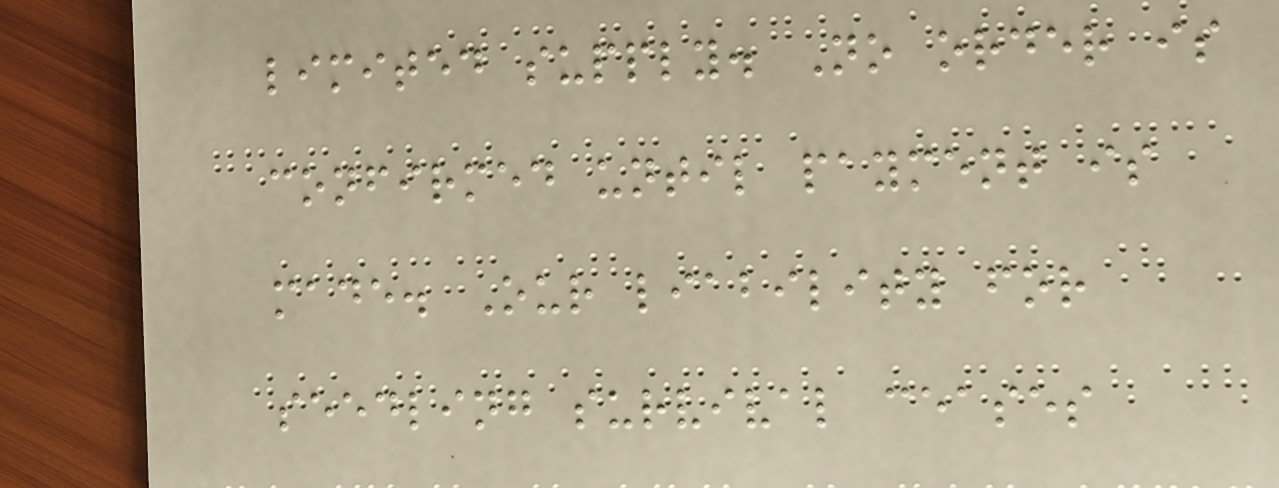limited supply. No order is
confirmed until payment is
made. Our liability for
seedling survival ceases
